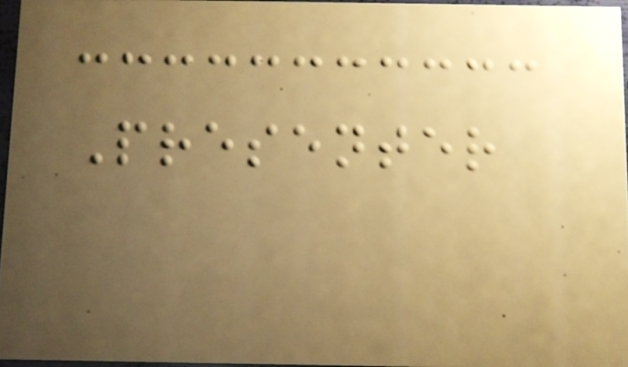Presenter
